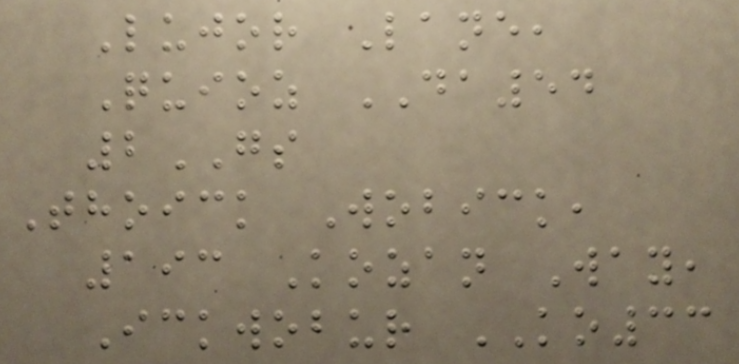Lujor Lane,
Quioz DA54
2GS
Thoick Wobick,
193 Kozan Way,
Ickwobur KO33
